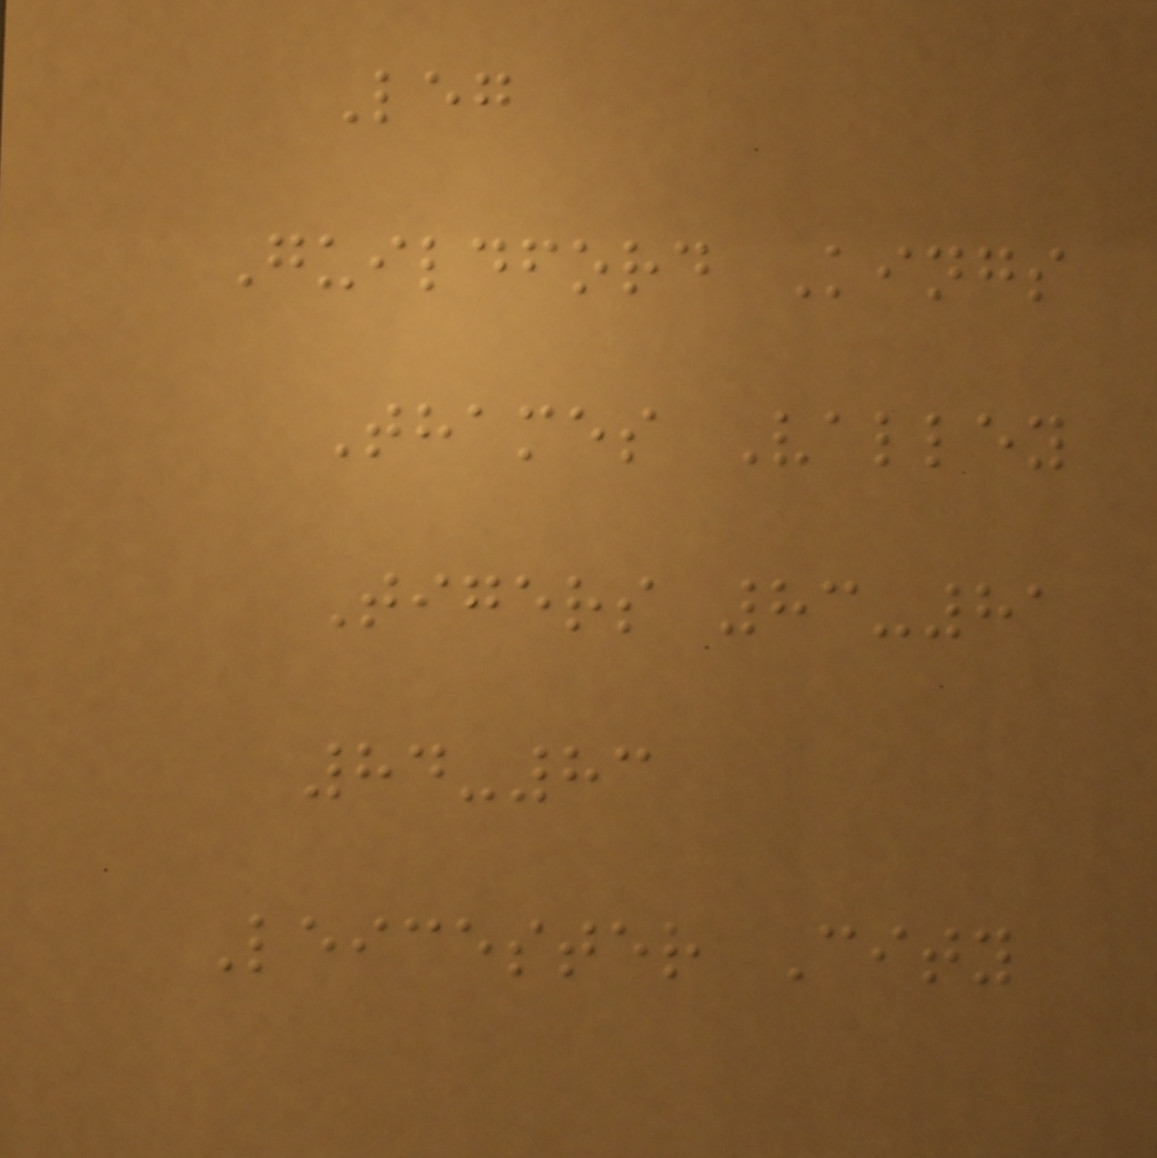Leg
Guildford Kings
Thames Valley
Tigers 83-81
84-83
Leicester City
